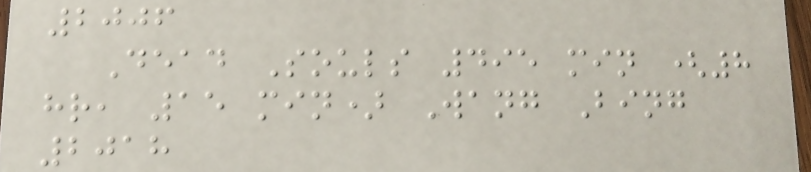2006
Dead Souls 495 min (8
hr, 15 min) Wang Bing
2018
